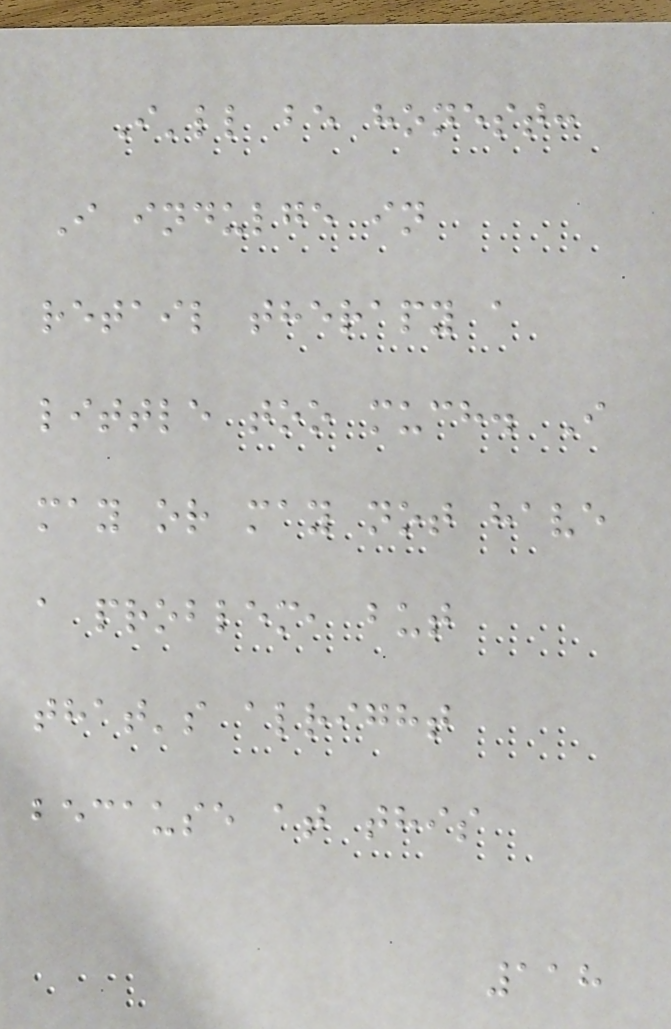I'll be honest:
I indulge in
retail therapy a
little too much. I
may or may not have
a problem, but
that's alright
because at this
118
